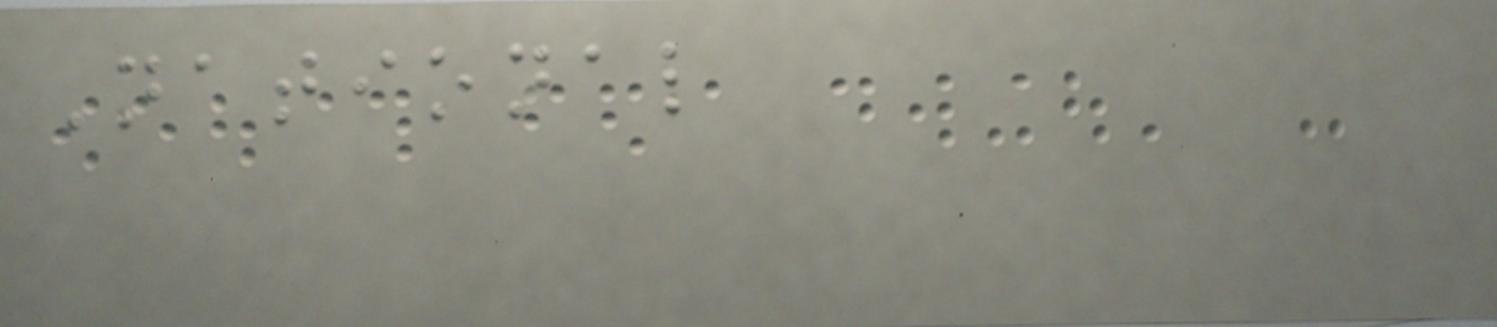National
